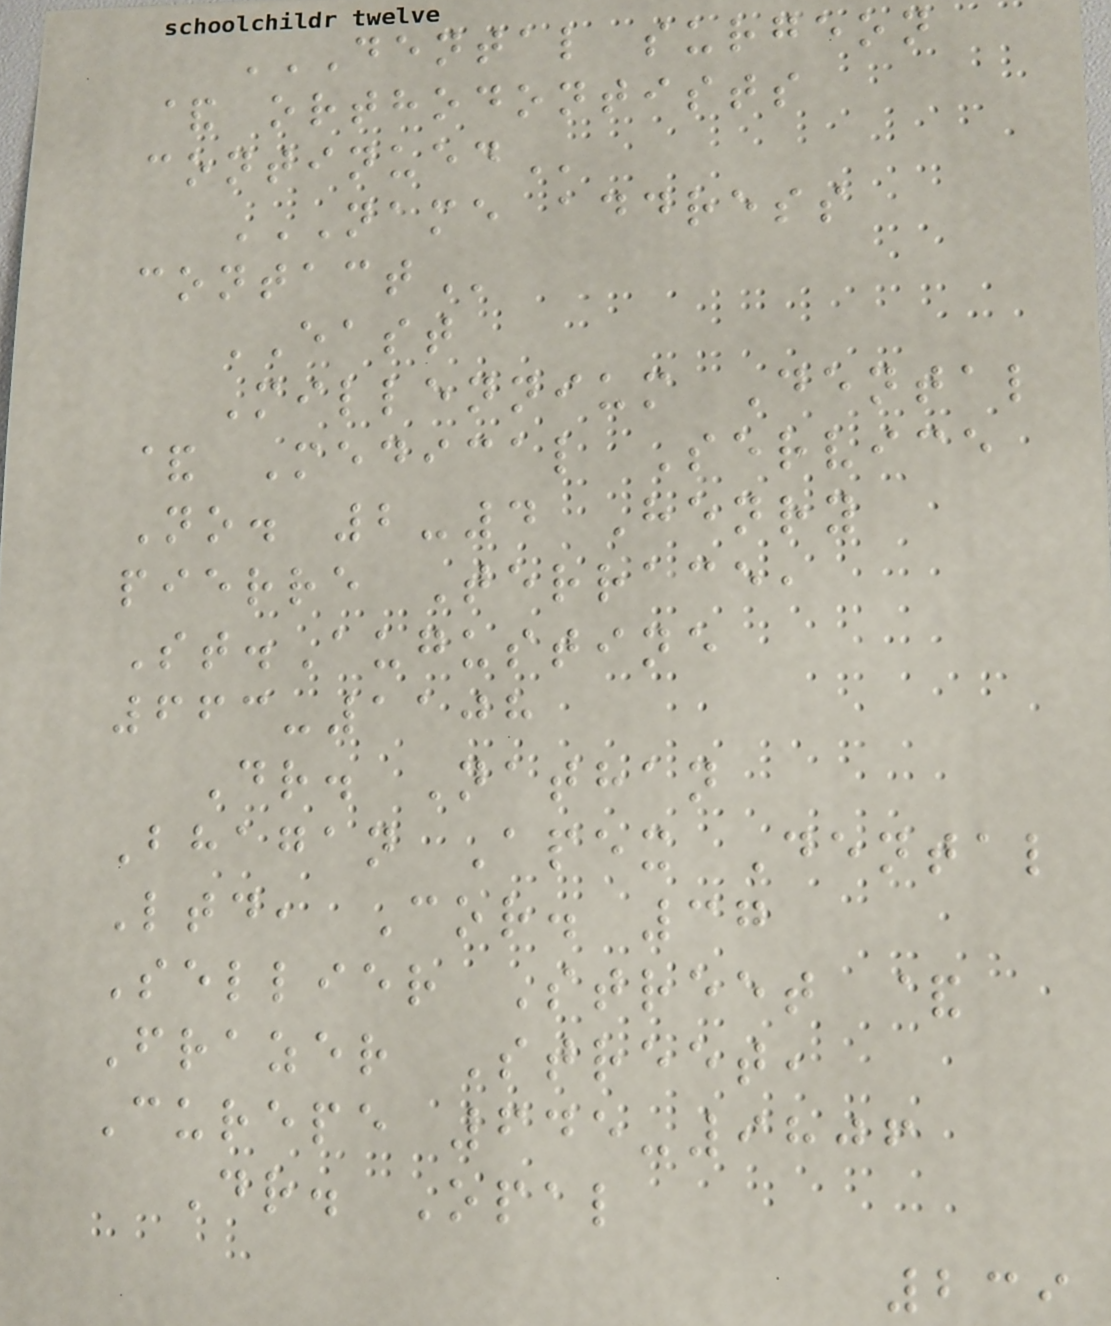DENTAL SURGEON
& ORTHODONTISTS
CONTINUED
NAME ADDRESS
CONTACT
EAST
Millennium Dental
& Medical Service
No. 2-4 Henry
pierre Terrace,
St.Augustine
663-1108
Dr. Nathan
Bhagan Apex Dental
Ltd, Cor. 37
Sellier Street &
Frazer Street,
Curepe 645-9806
Dr. Opal
239
